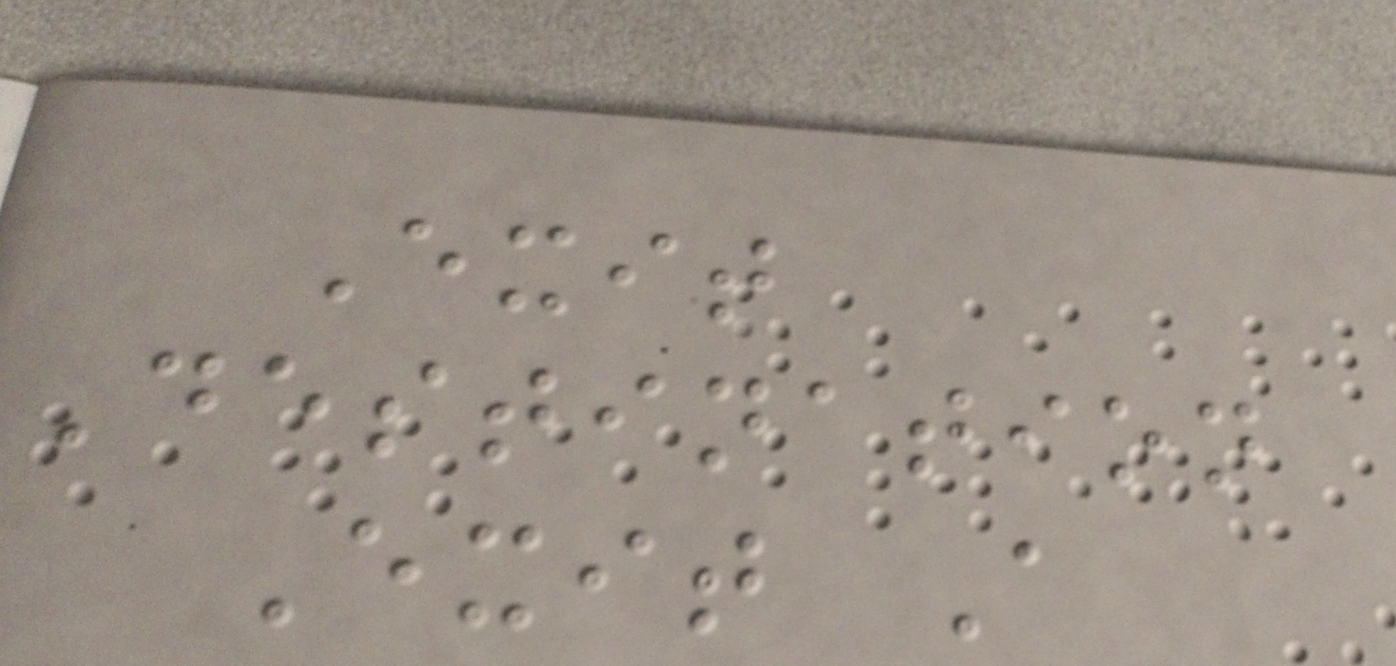Exit
Destination
Exit A
